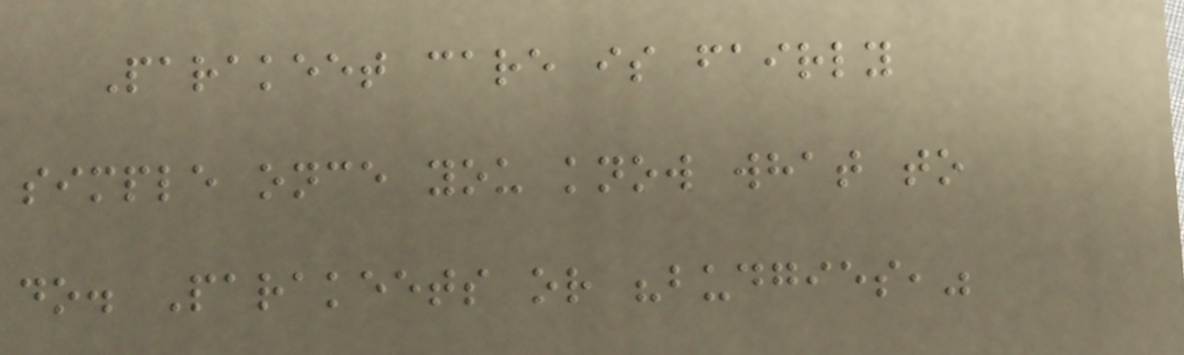Parakeet care is fairly
simple once you know what to
do. Parakeets or "budgies,"
